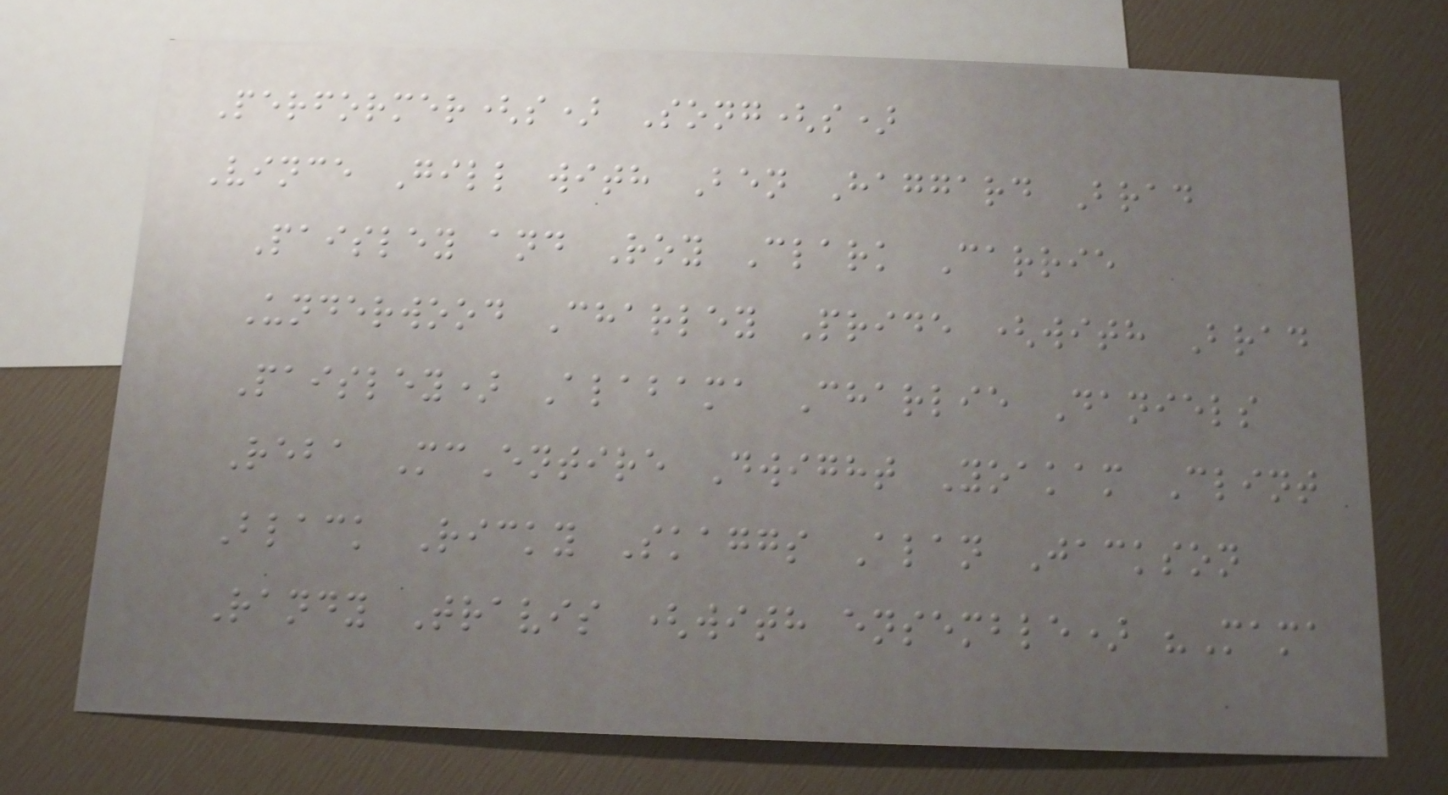Performer(s) Song(s)
Vince Gill with Ben Haggard Brad
Paisley and Roy Clark Carrie
Underwood Charley Pride (with Brad
Paisley) Alabama Charlie Daniels
Reba McEntire Dwight Yoakam Clint
Black Ricky Skaggs Alan Jackson
Randy Travis (with ensemble) "Mama
